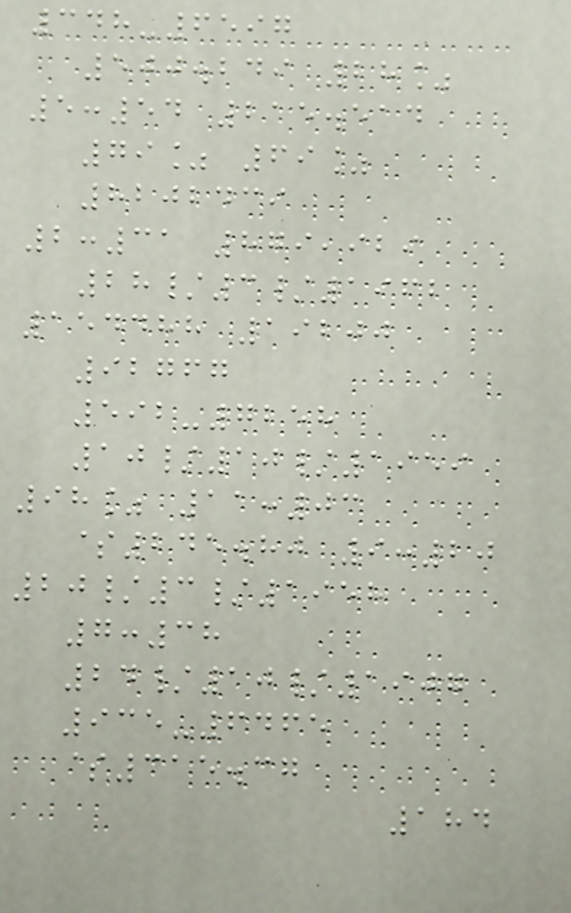348-6597
500.249 28%
5:54 215.514
79% 69%
8202439
2:31 879,929
28/3/1962
154488 19200
92767
592-7258
10/10/1959
98% 11:03
$245.80 9:20
20/3/1958
7:38
24/10/1907
935-6465
$315.37
184
